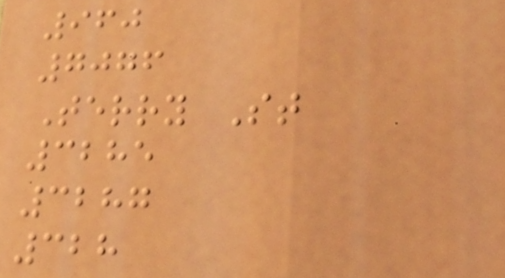960
7076
Terry St
3285
3287
328
